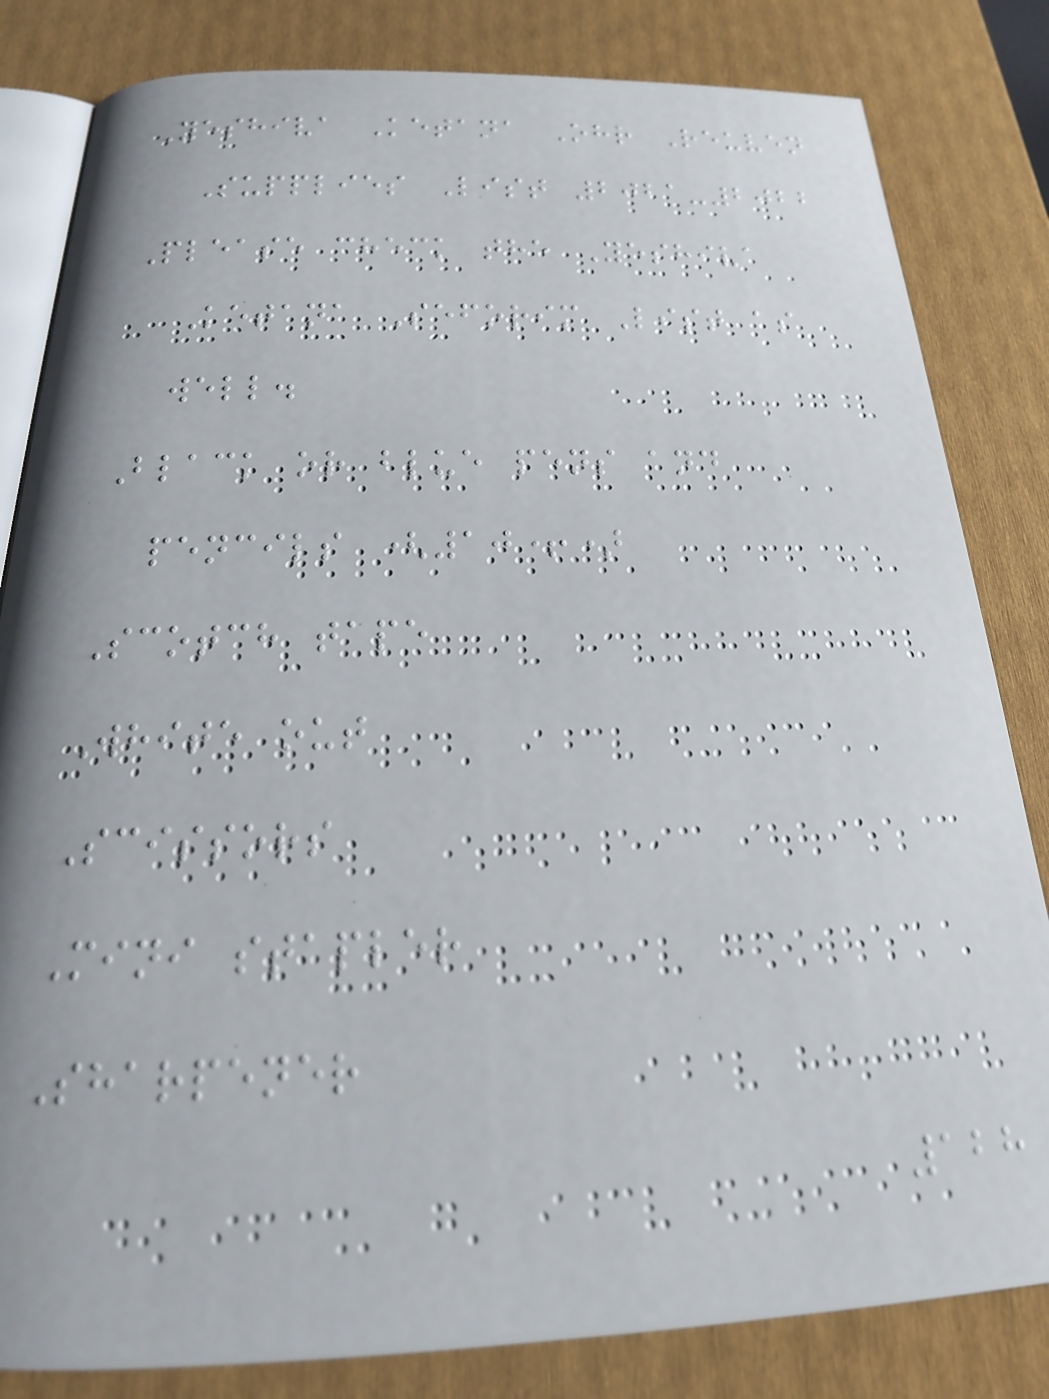Yeshiva Ketana Ohr Reuven
Supplies List 2021-2022
Please check the Yeshiva
Ketana Seforim List as
well.
Black or blue pens and
pencils (10+)
Scotch tape
White out
Scissors
Mini stapler
Sharpener
128
